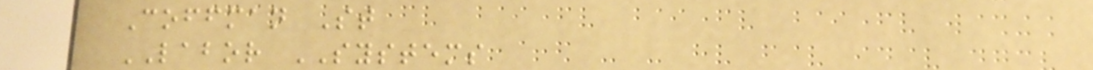Coffman St
LABOR SYSTEMS
